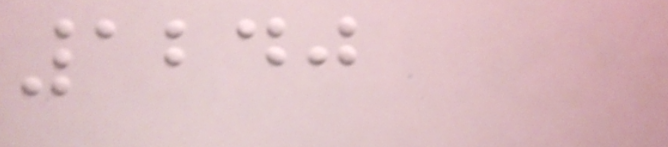1240
